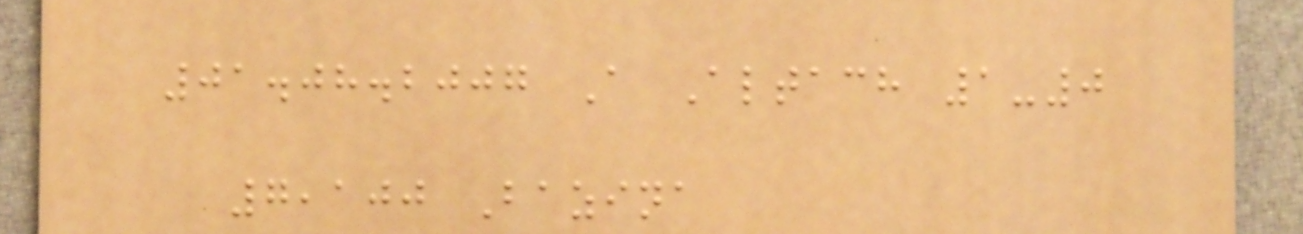01.08.2007 A Altach 1-0
7,100 Bazina
